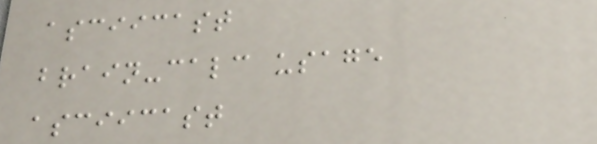asciicast
brain-calc usage
asciicast
